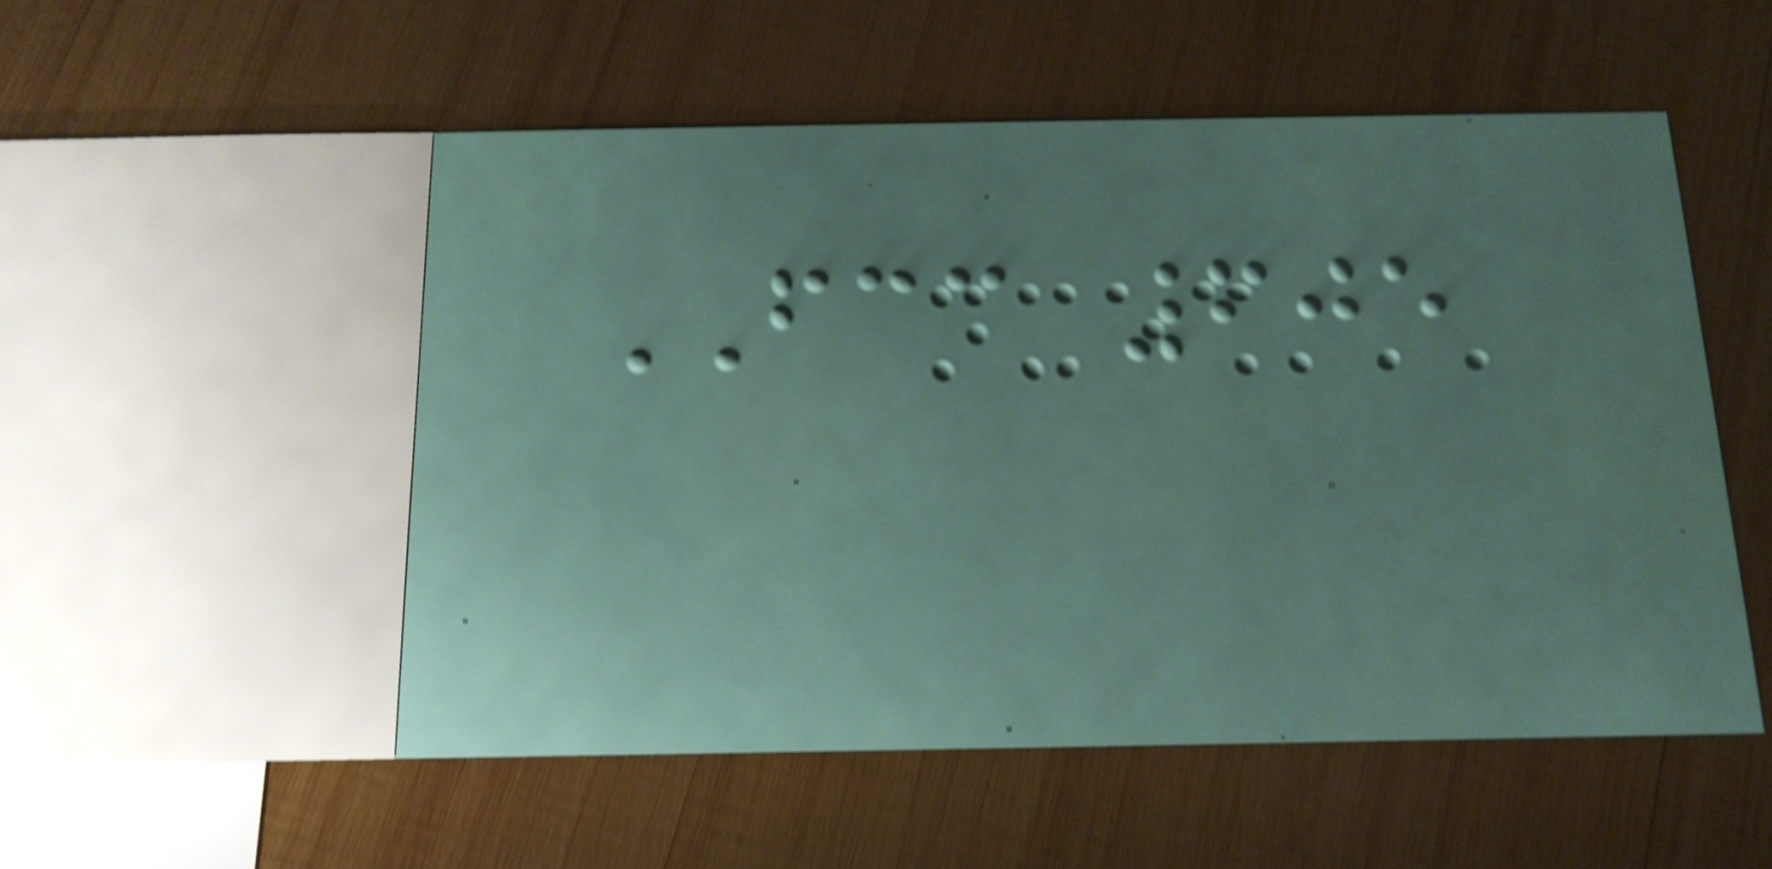FCC 605
